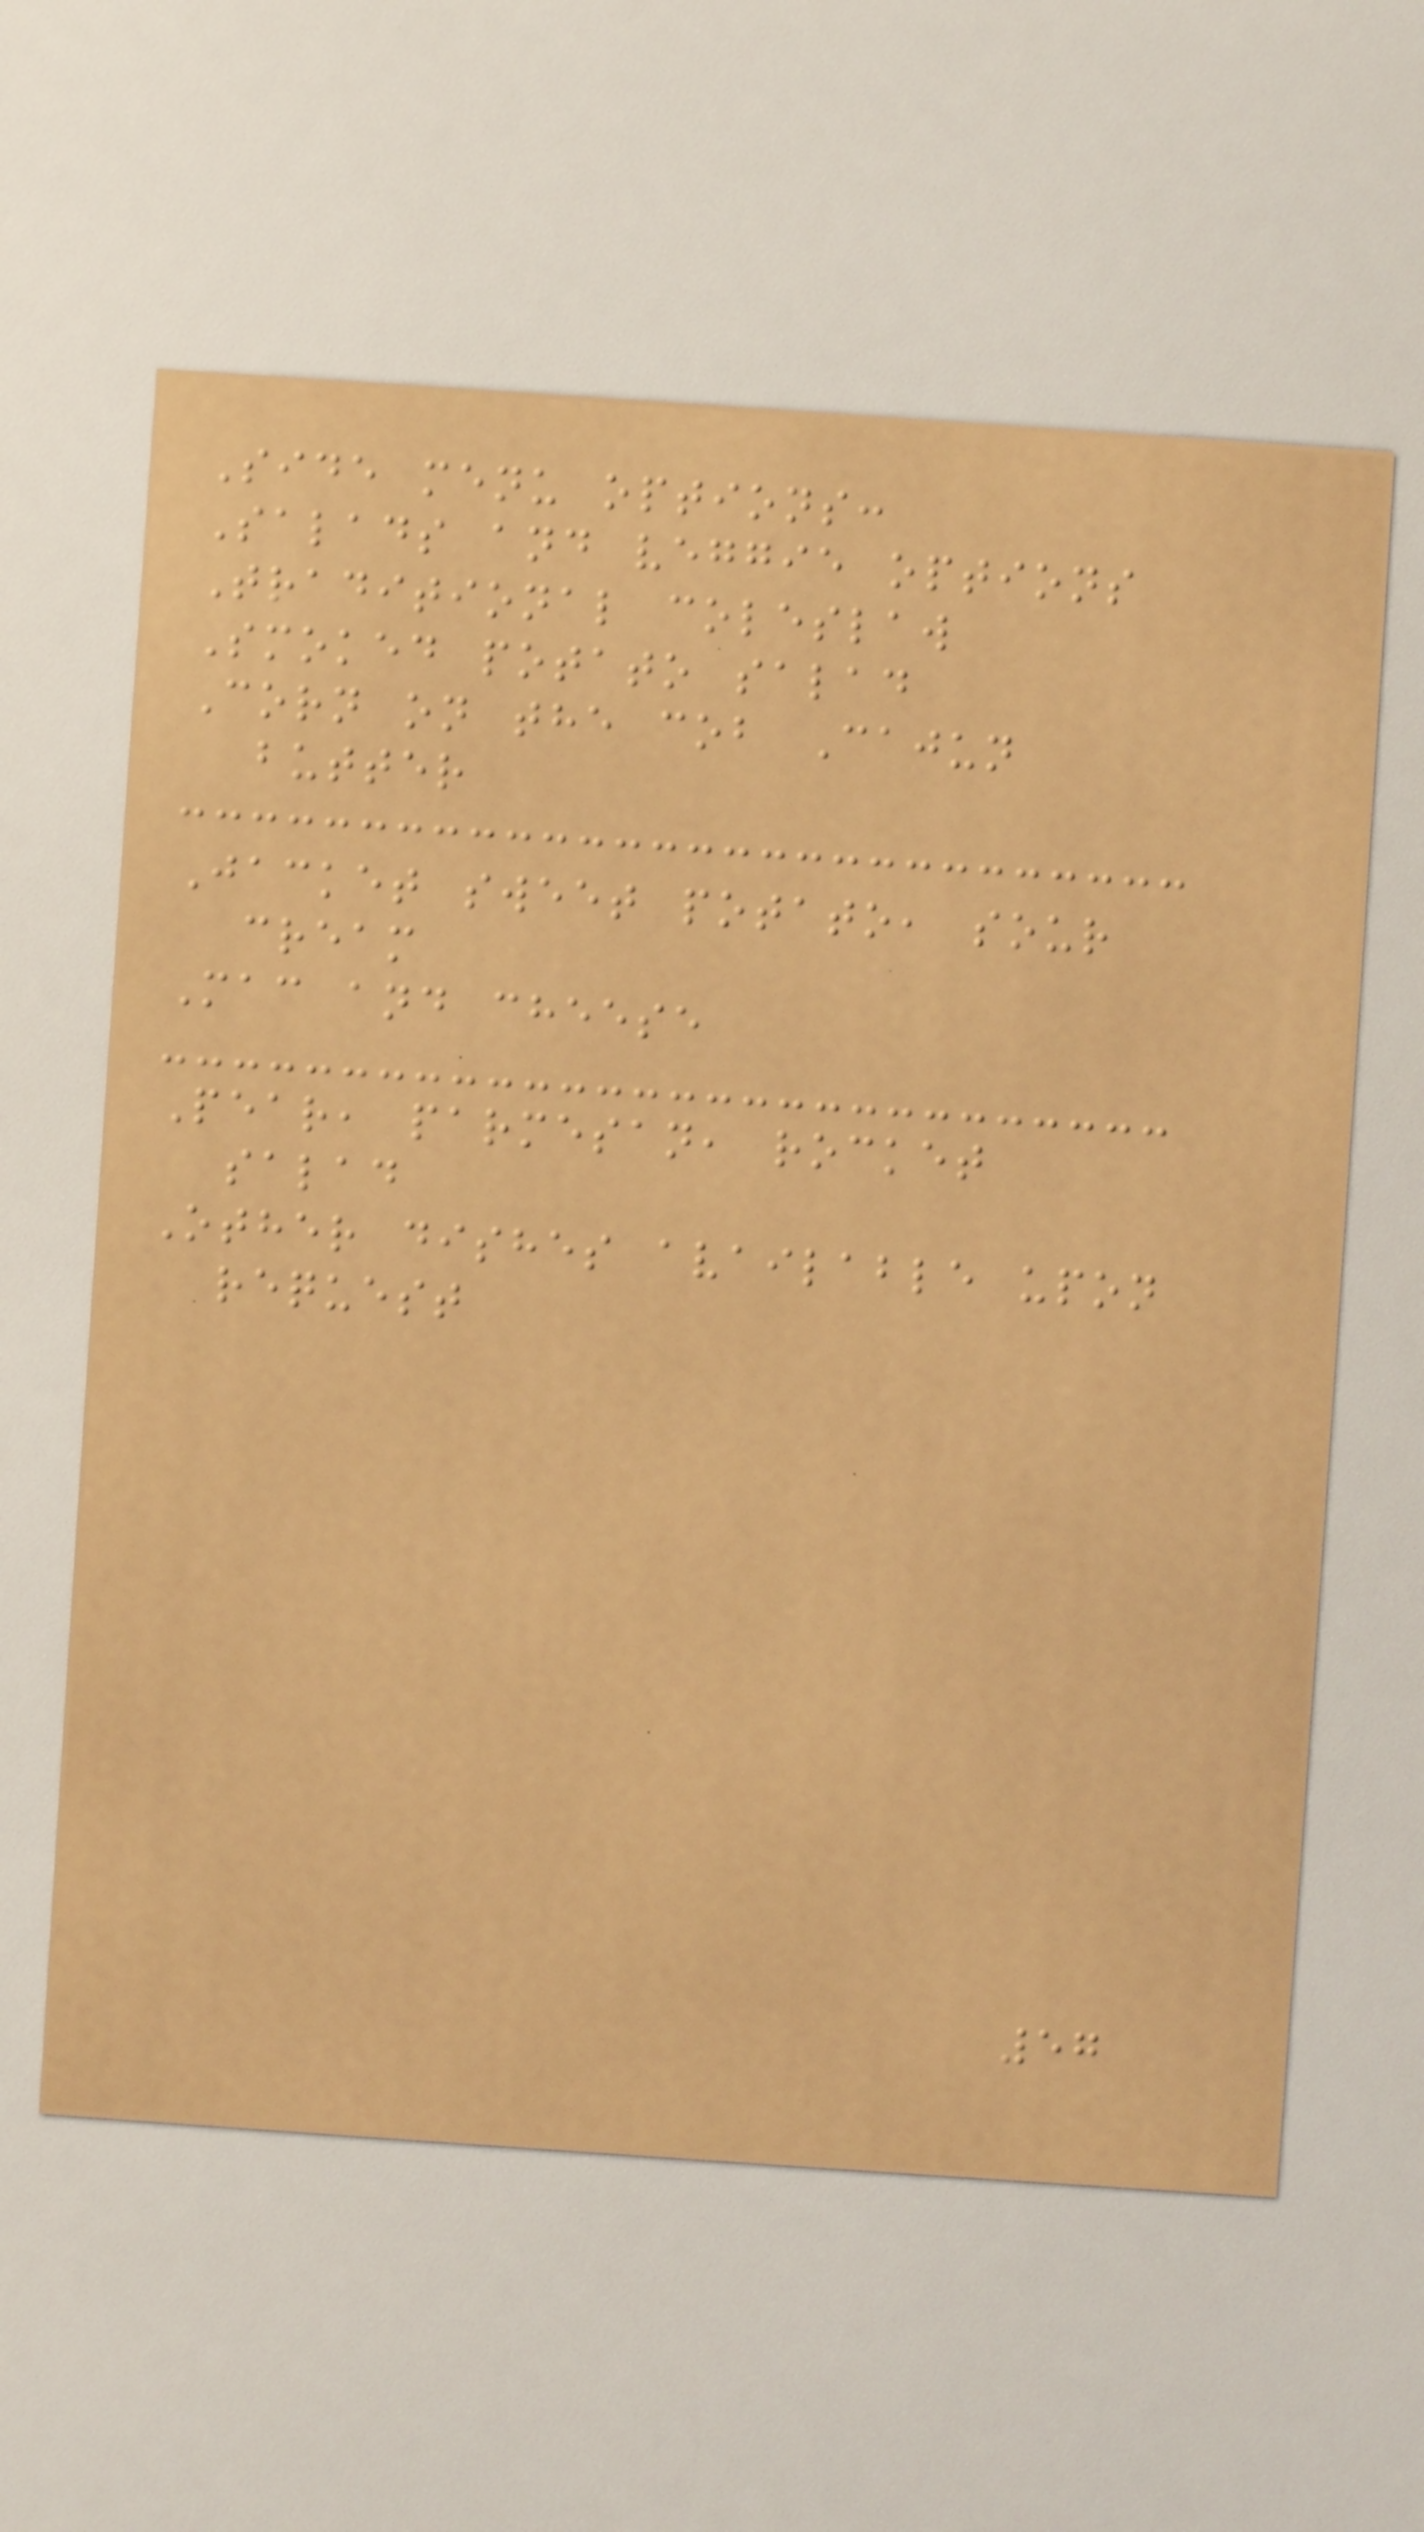Side menu options:
Salads and veggie options
Traditional coleslaw
Smoked potato salad
Corn on the cob Cajun
butter
Jacket sweet potato, sour
cream
Mac and cheese
Pear, parmesan, rocket
salad
Other dishes available upon
request
57
